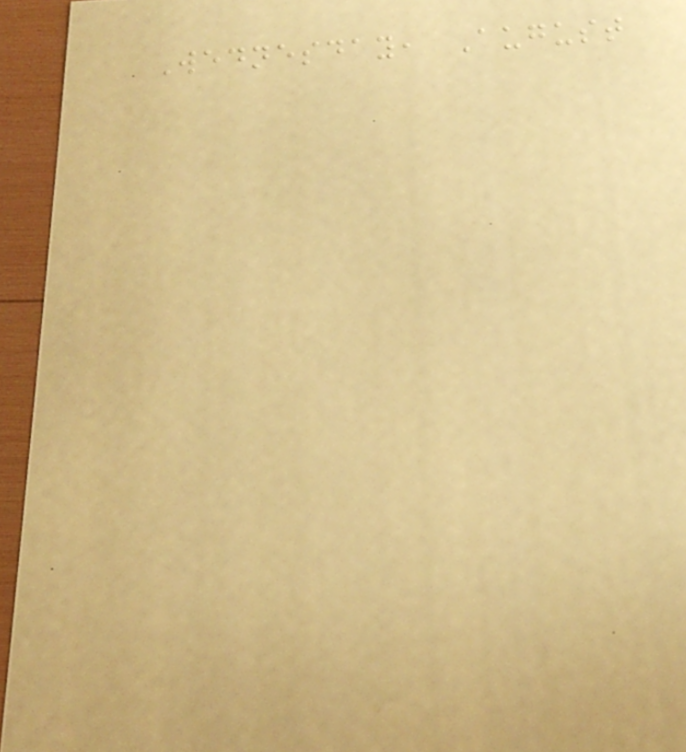Wednesday, August
